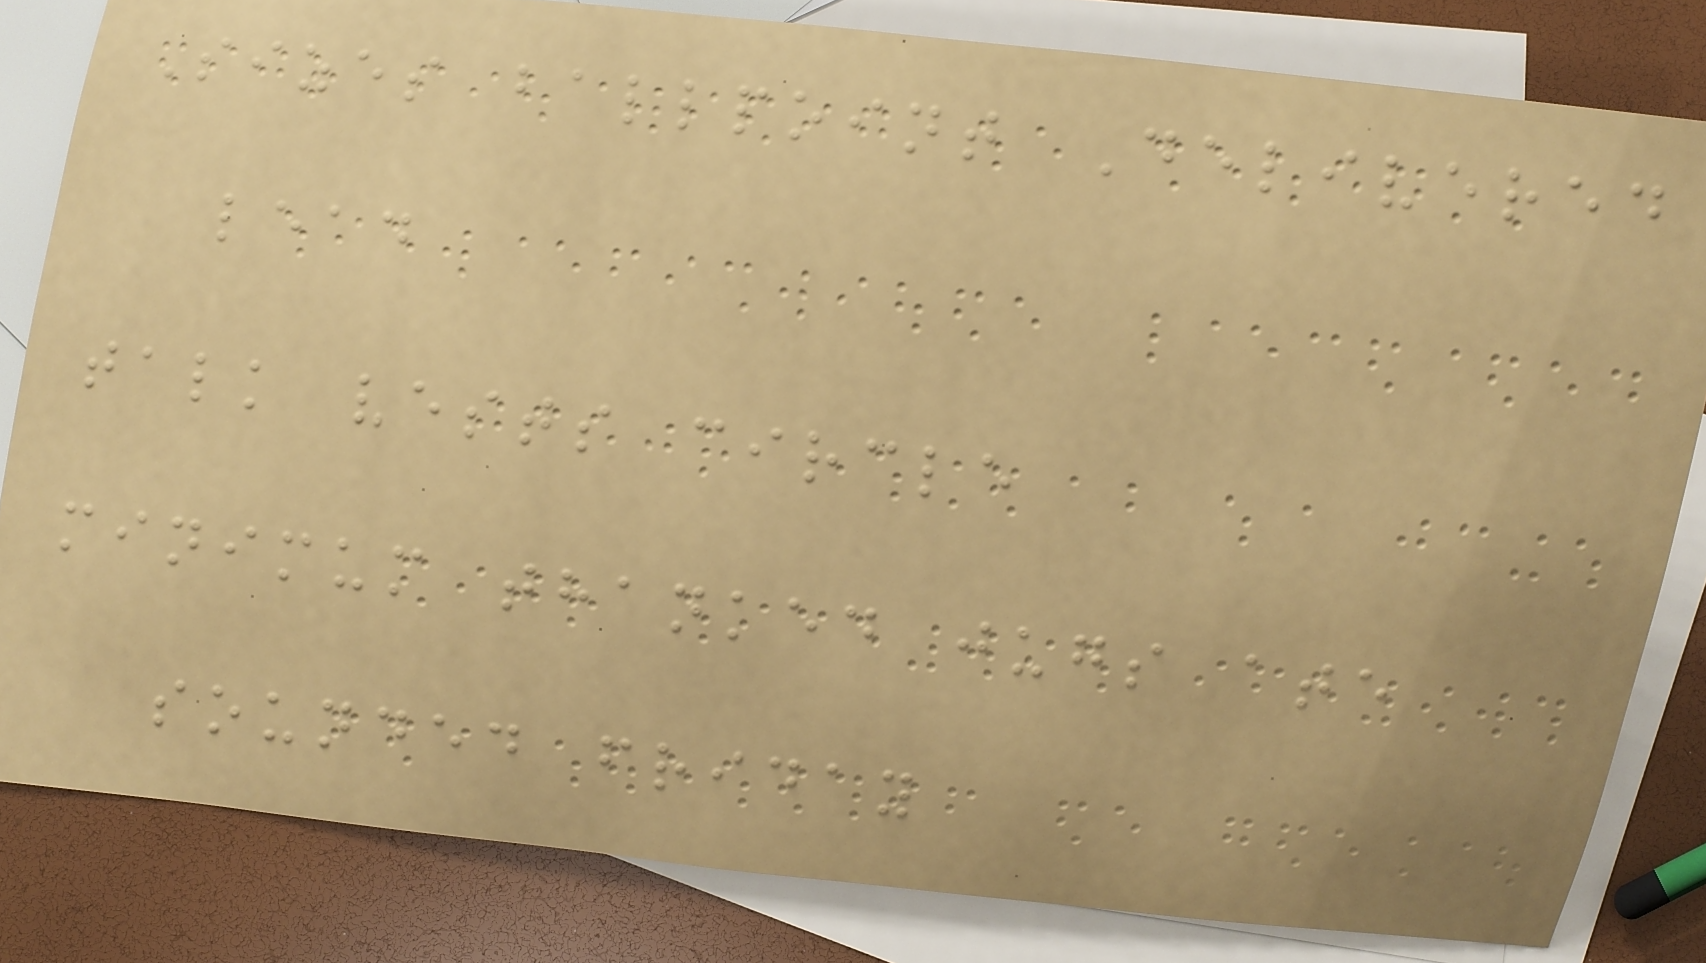Sizes ballpoint Delivered
lead
talk vests circle
minimum thanked jugs ate
sounded friday
